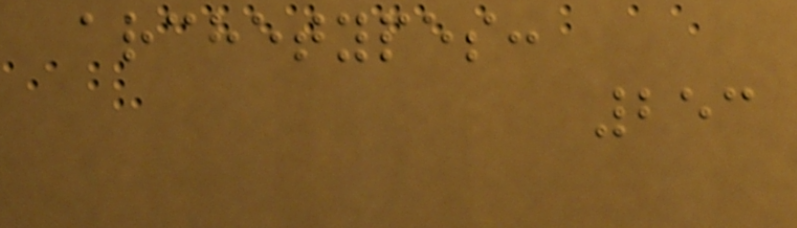archetypes:
253
